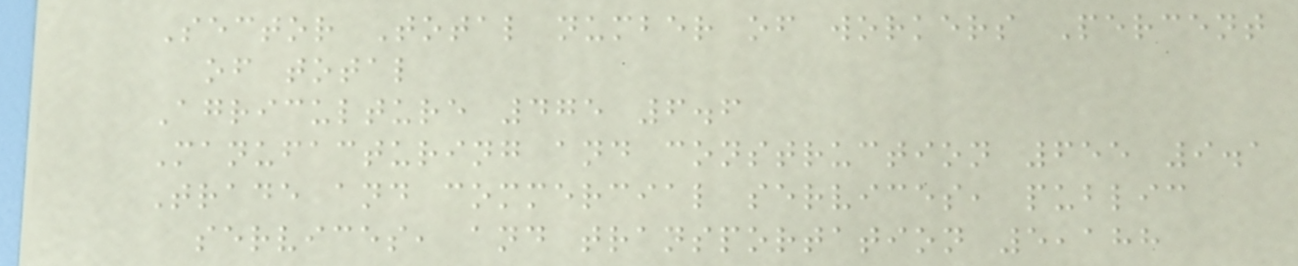Sector Total number of workers Percent
of total
Agriculture 475 6.6
Manufacturing and construction 655 9.1
Trade and commercial services, public
services, and transportation 5,188
